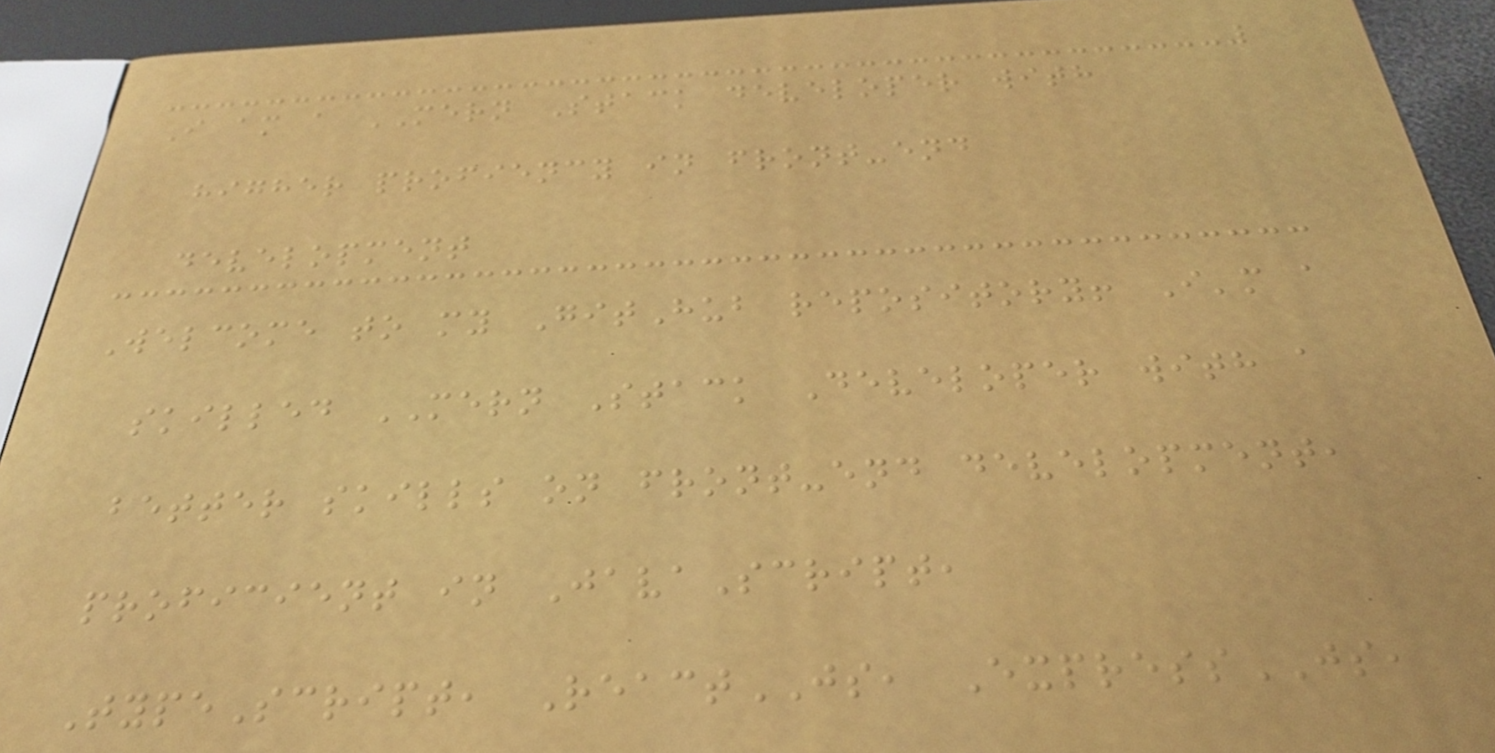I am a MERN Stack developer with
higher profiency in front-end
development
Welcome to my GitHub repository! I'm a
skilled MERN Stack Developer with a
better skills on front-end development,
proficient in JavaScript,
TypeScript, ReactJS, ExpressJS,
